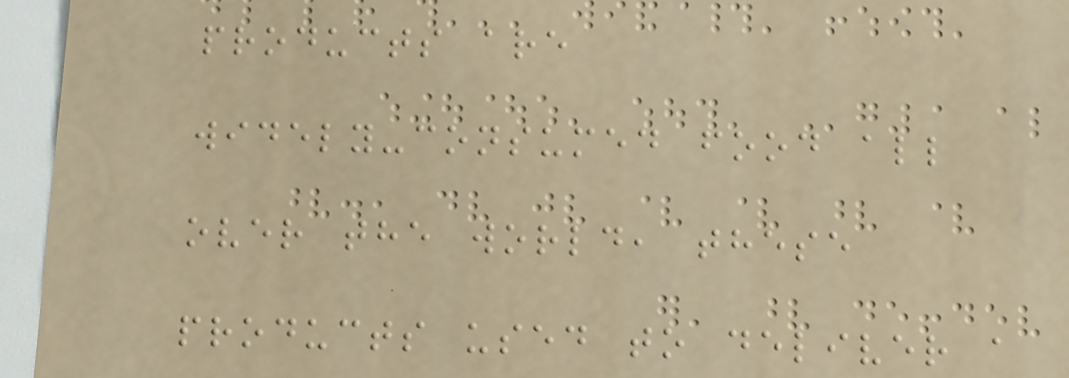products are
widely-consumed food all
over the world, these
products used to deliver a
